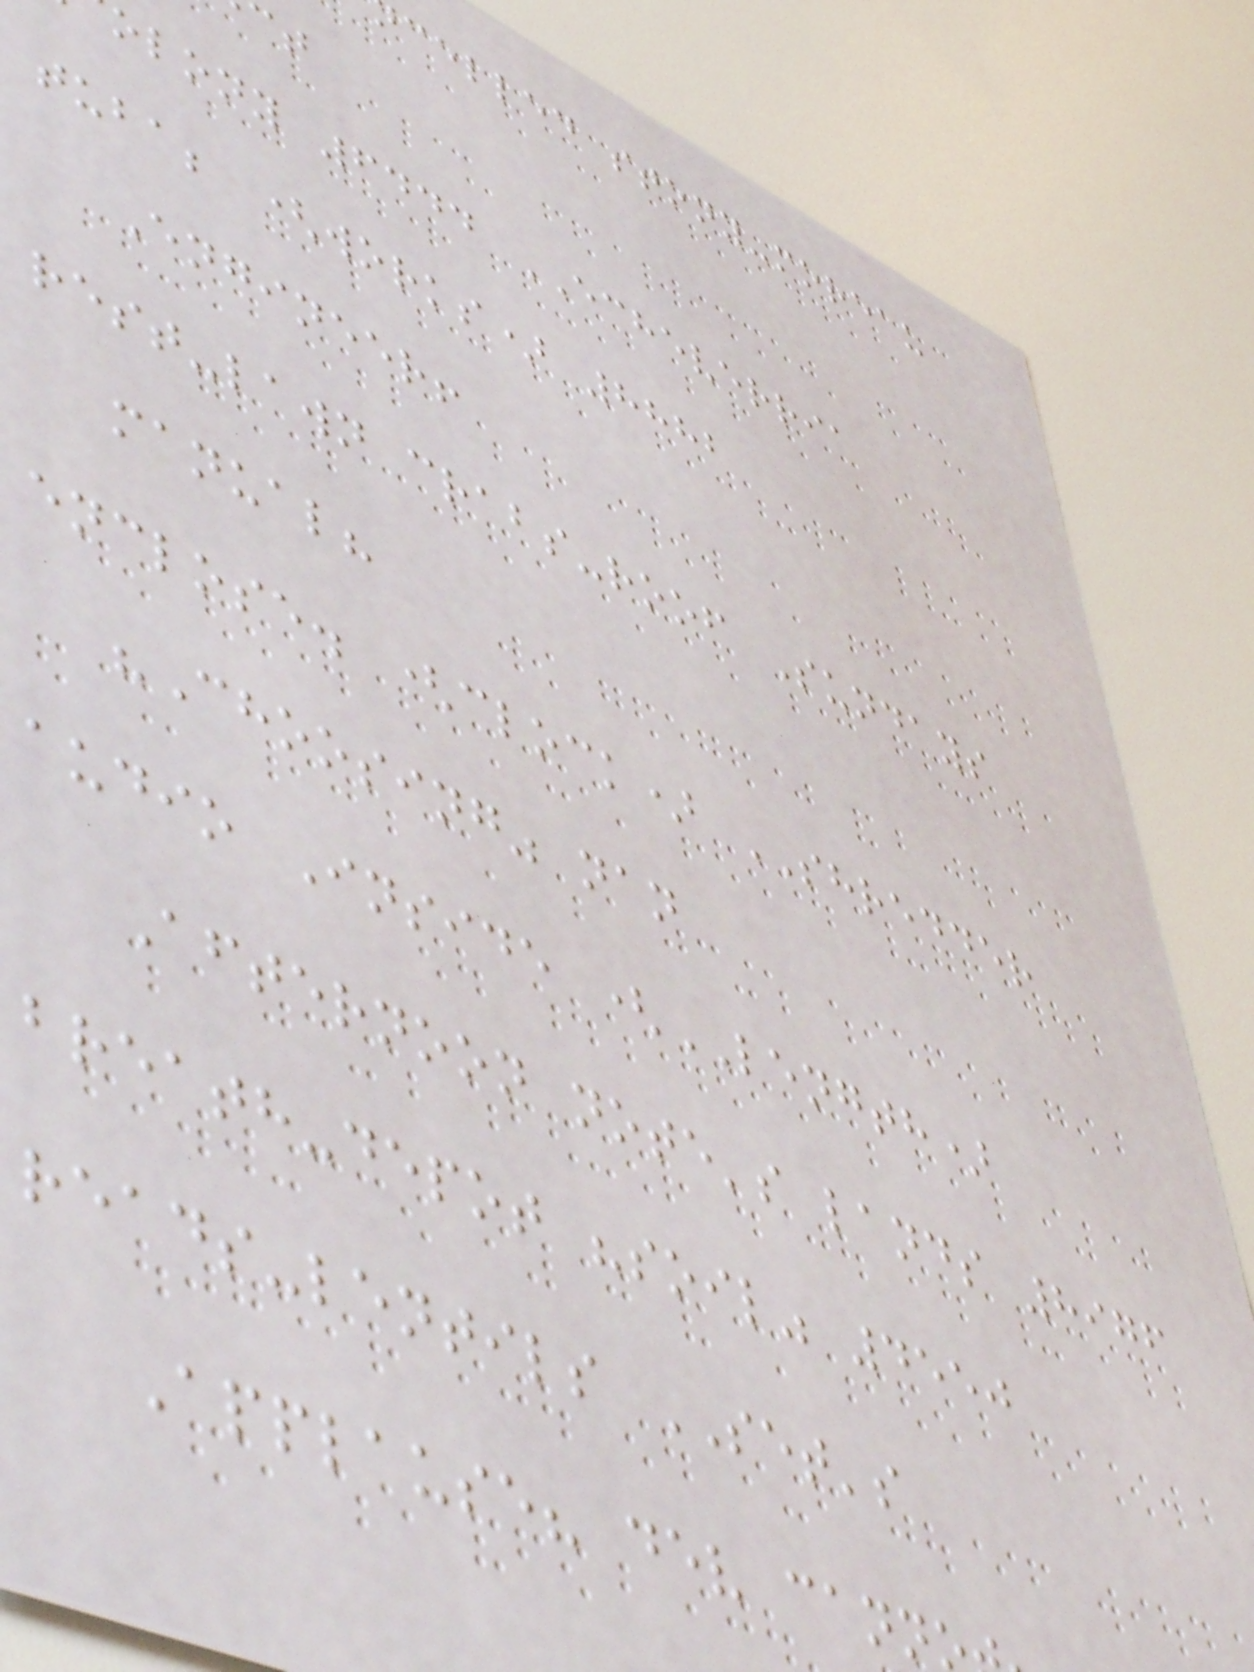celled stony-moreau
olony 6444 ECHEVERRIA
tuba; (works) 8882
Engineer!
rest-lawn crabs-roof Sundays
manual?
enclose. (clock) SHREDDER
"Choosing" nan
audio Inside (LENGTH)
Afternoon note's lands 8976
breath-depot "soil" 4550
reads-lentils SET's
Applause? dev cann
